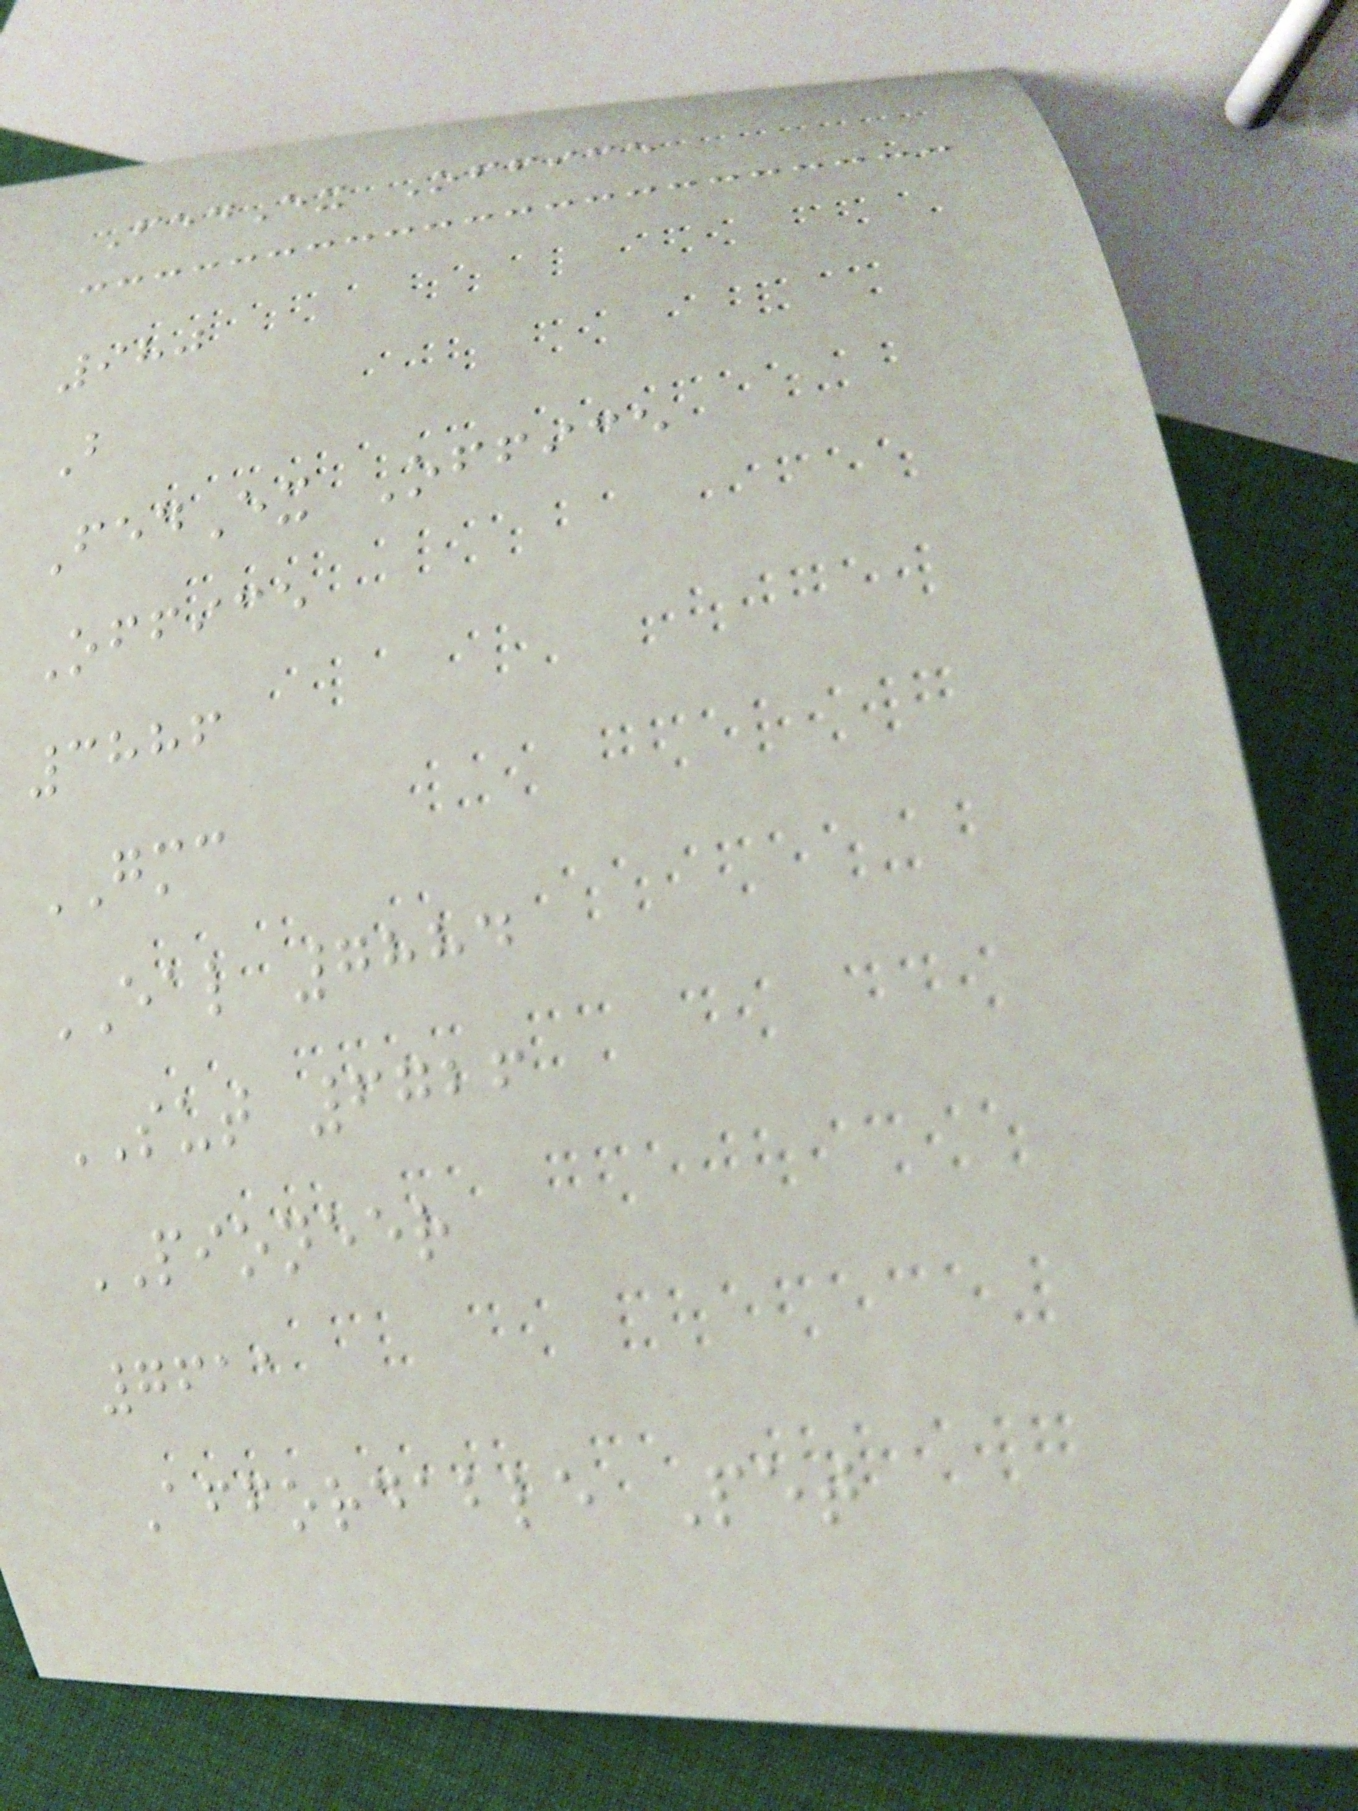FedEx Office
980
B
FedEx Office
Office
3886
GMC
EAL 7884
SUT 6726
PIONEER
7611
Affordable Pet
